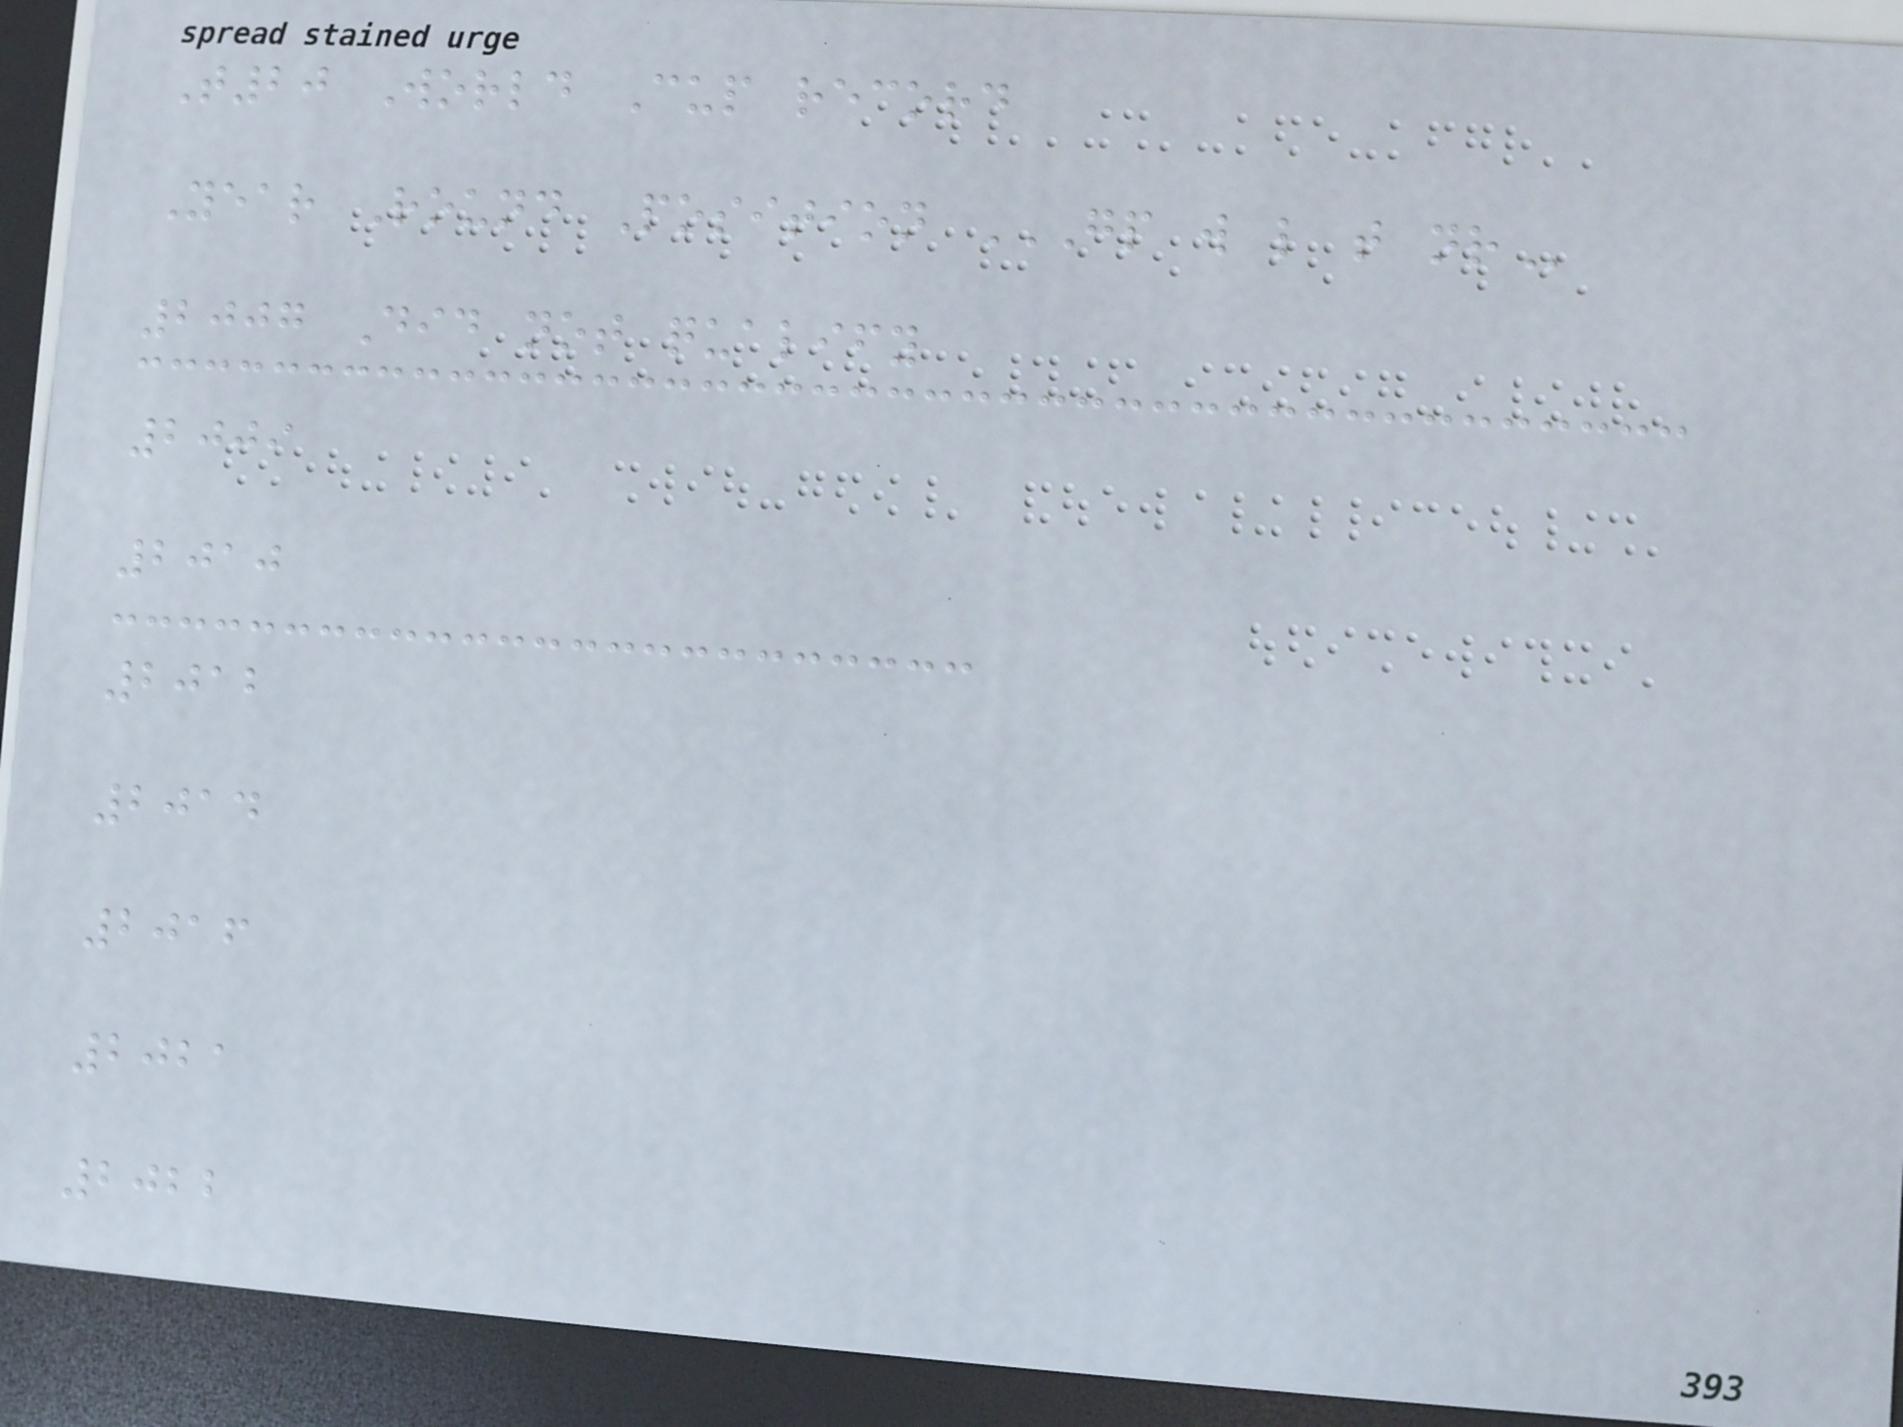T20 World Cup record
Year Round Position GP W L T NR
2007 Did not qualify
2009
2010
2012
2014
2016
2021
2022
